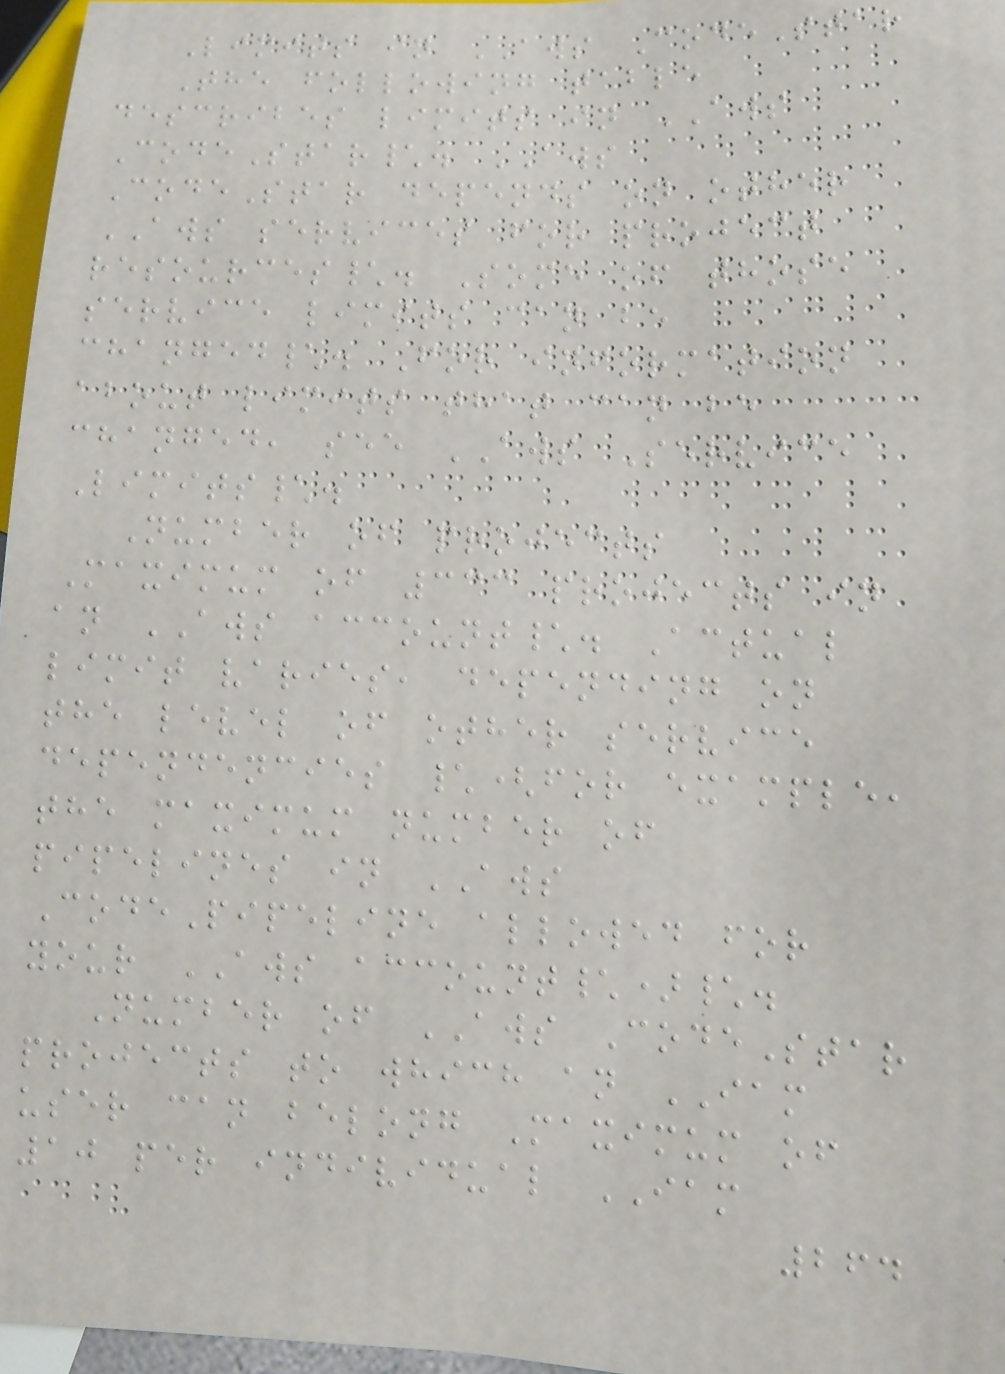Limits in AWS CodeStar
The following table
describes limits in AWS
CodeStar\. AWS
CodeStar depends on other
AWS services for project
resources\. Some of those
service limits can be
changed\. For information
about limits that can be
changed, see AWS Service
Limits\.
Number of projects
Maximum of 333 projects in
an AWS account\. Actual
limit varies, depending on
the level of other service
dependencies \(for example,
the maximum number of
pipelines in AWS
CodePipeline allowed for
your AWS account\)\.
Number of AWS CodeStar
projects to which an IAM
user can belong Maximum of
10 per individual IAM
264
